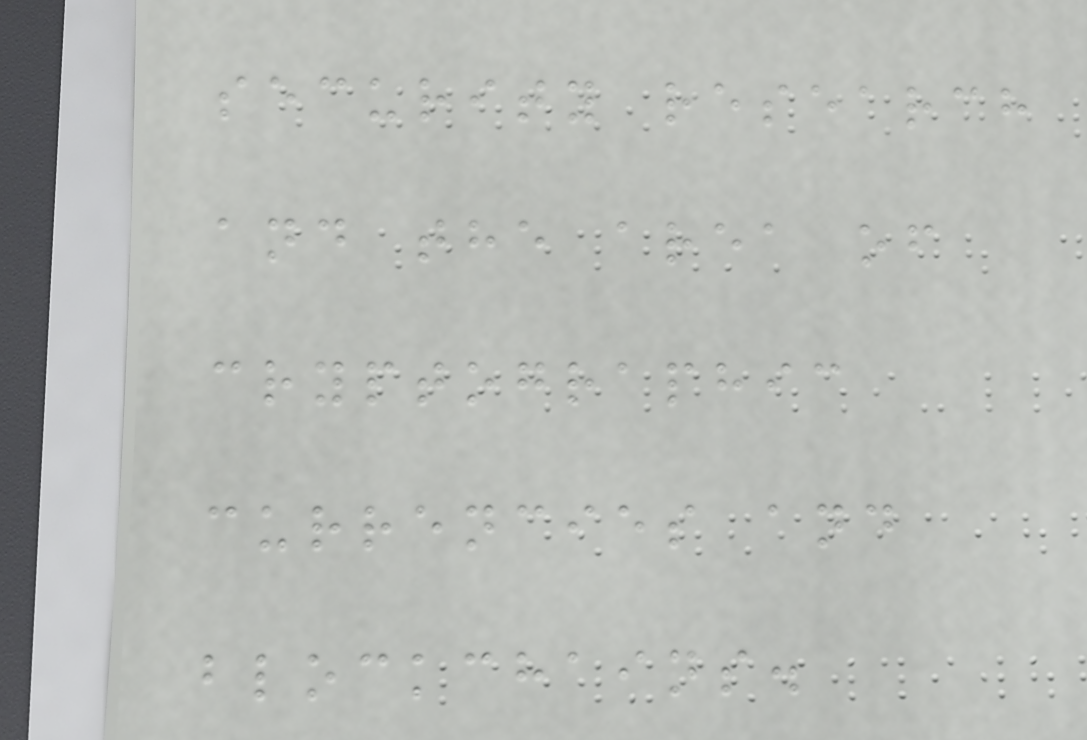security research
and the area of
cryptographic
currencies and
blockchains.
